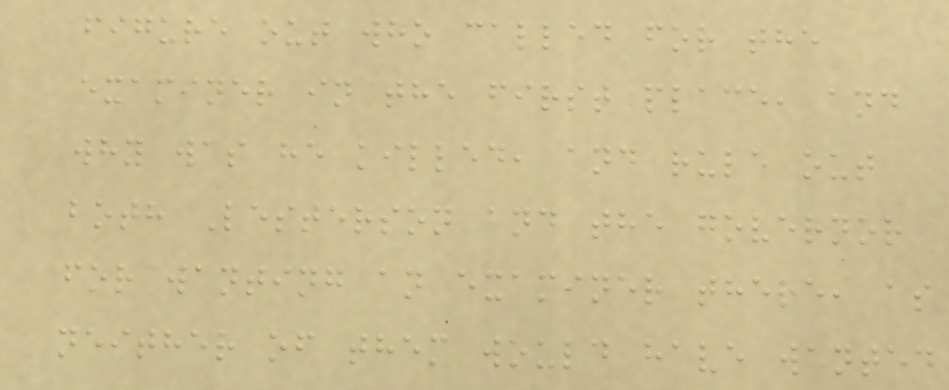figure out who called for the
examiner in the first place, and
why was he killed, and rule out
both Lesterson and the governor
for wanting an examiner there, as
neither of them would have wanted
